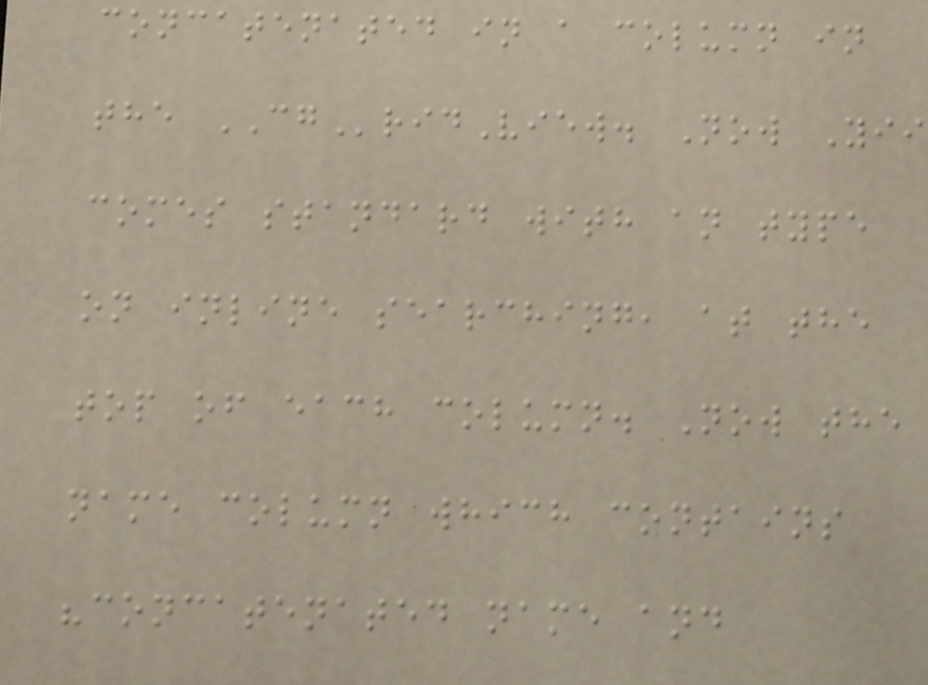concatenated in a column in
the CGridView. Now Yii
comes standard with an type
on inline searching, at the
top of each column. Now the
name column which contains
"concatenated name and
